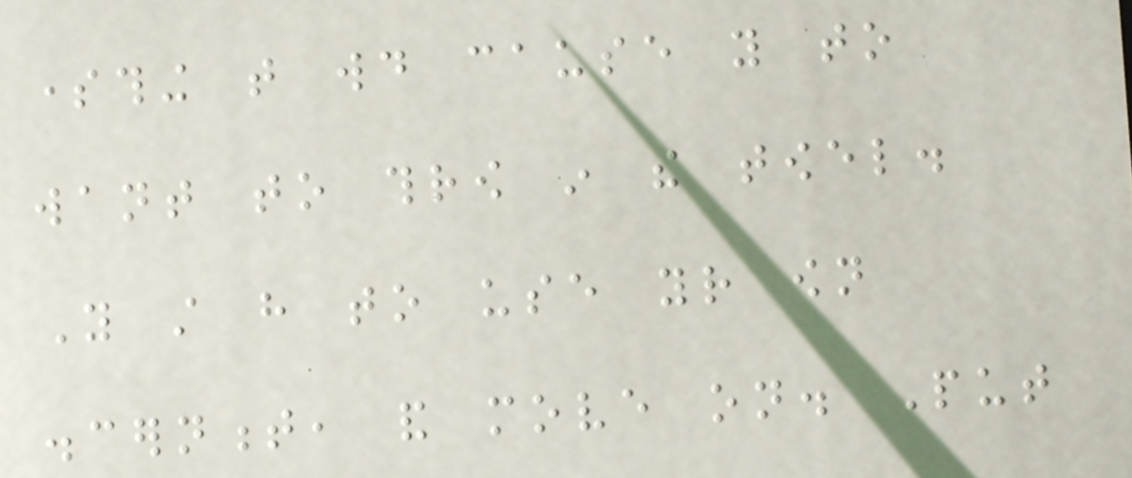something that would cause you to
want to throw in the towel.
You still have to use your own
discernment, and move on. Put
